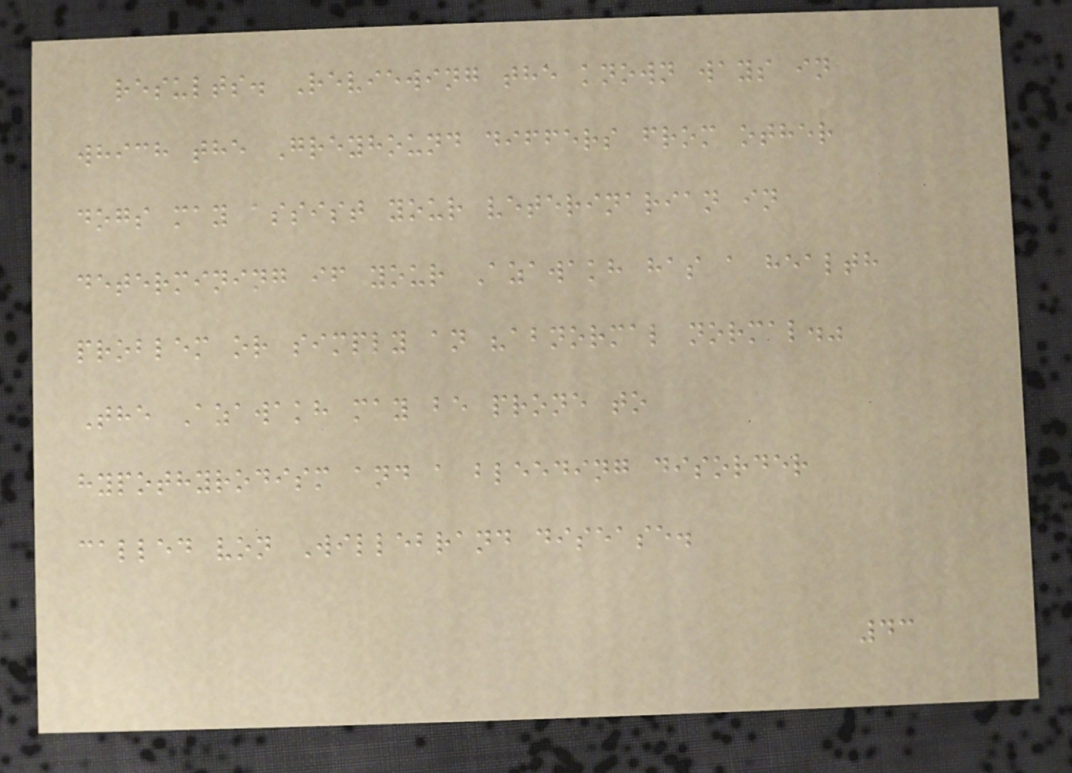results. Reviewing the known ways in
which the Greyhound differs from other
dogs may assist your veterinarian in
determining if your Azawakh has a health
problem or simply an "abnormal normal."
The Azawakh may be prone to
hypothyrodism and a bleeding disorder
called von Willebrand disease.
43
